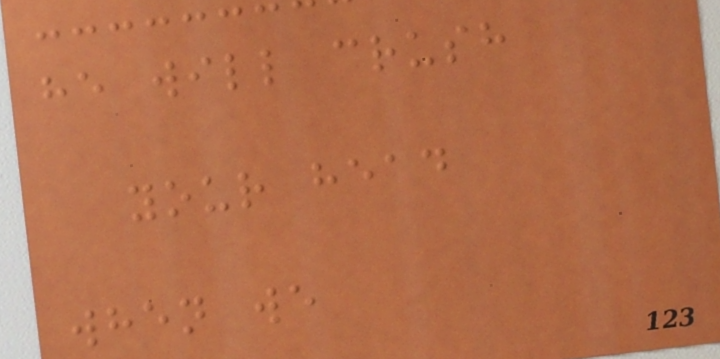he will crush
your head
when we
